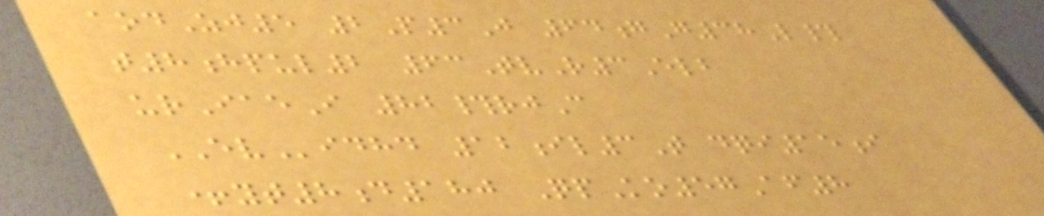aodZj5 2P3J 64gG38L#
t8hpul2 63TvR3Elb
urIaeI 82#rjC
EVidhd 12il3T dqi15i
+yt8d180 QpKo57Af8
